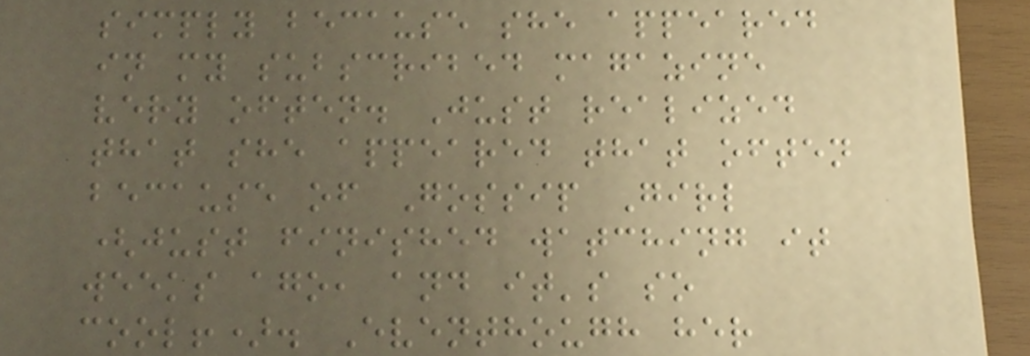simply because she appeared
in my subscribed magazine
very often. Just realized
that she appeared that often
because of Gossip Girl
(just finished watching it
weeks ago, and it's so
cool!). Eventhough her
